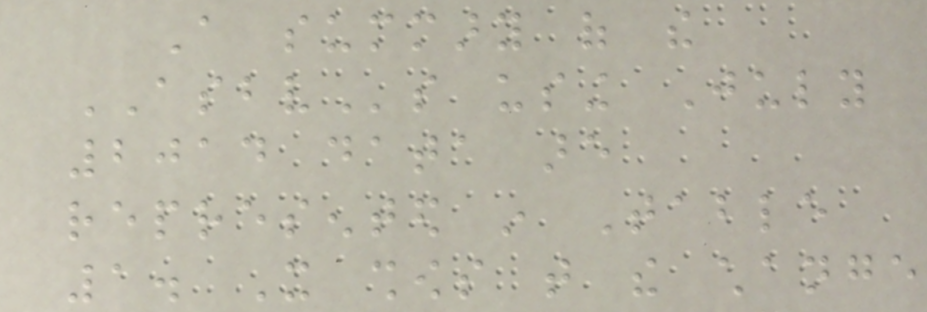A summary of the
ASBVs using July
2014 data are
represented in Table
1. It shows that the change
